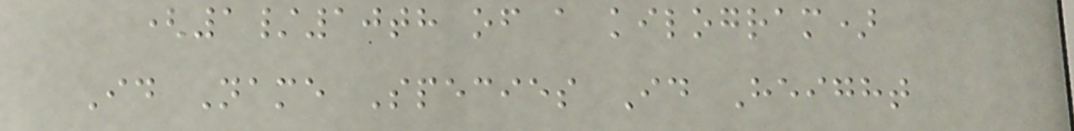(1/10th of a kilogram)
Id Name Species Id Height
